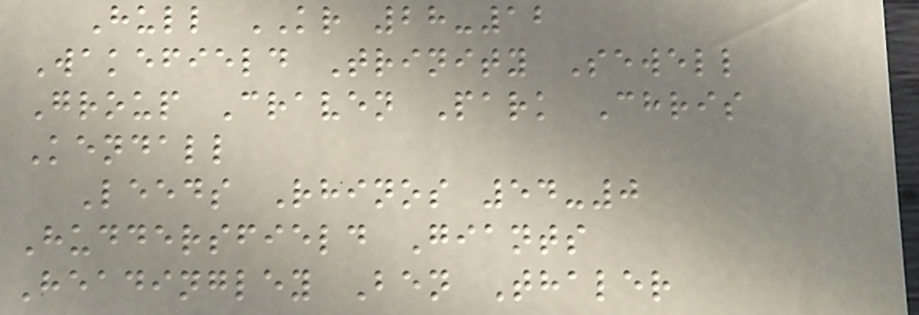Hull KR 28-12
Wakefield Trinity Sewell
Group Craven Park Chris
Kendall
Leeds Rhinos 54-0
Huddersfield Giants
Headingley Ben Thaler
